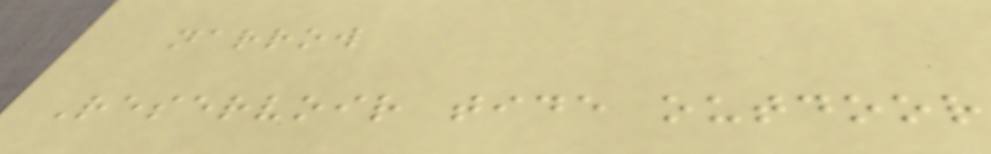narrow
Reservoir tide outdoor
